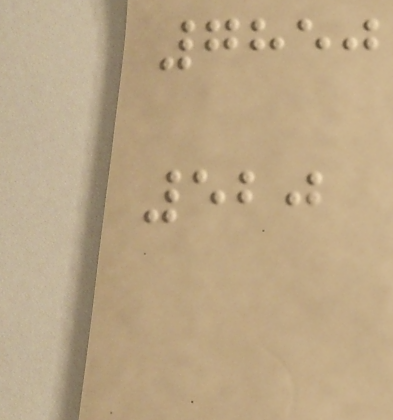7850
520
